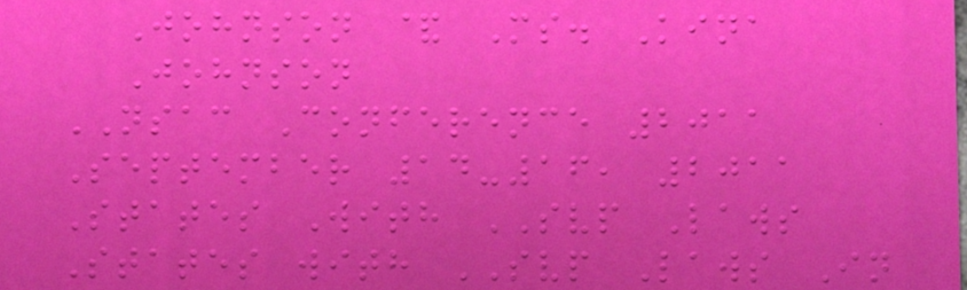Johnson & Ms. Kina
Johnson
NSAC Conference 2011
September 14-16, 2011
States With SVP Laws
States with SVP Laws In
